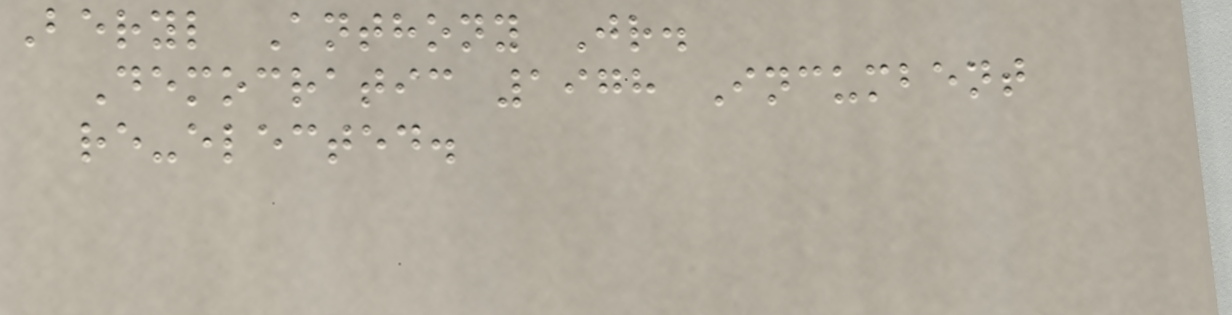Beryl Anthony Jr.
Democratic 1978 Incumbent
re-elected.
